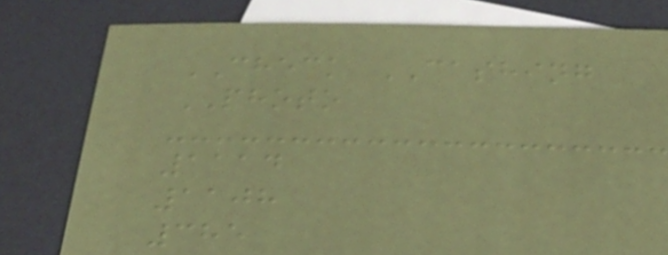CHECK CASHING
PHOTO
1114
1108
385
